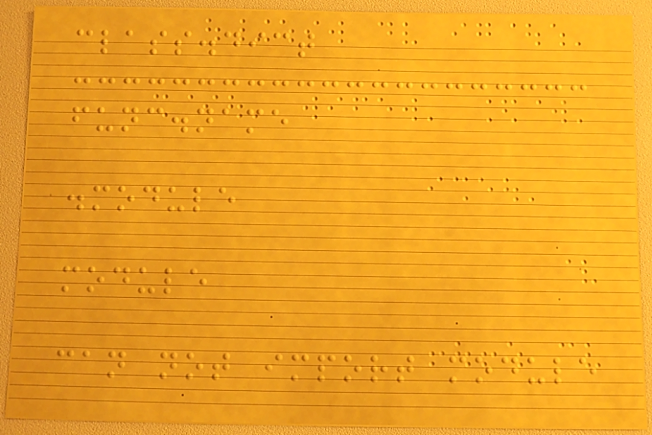class.dict
func.name
.module
module
can not import module
